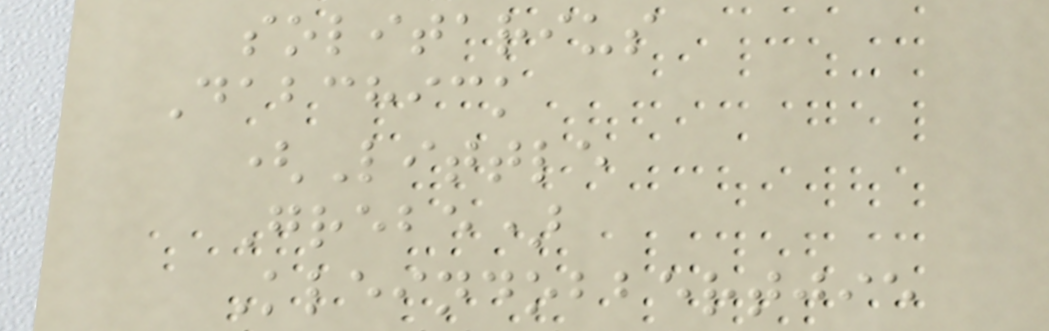solitarius
Dabchick
(Little
Grebe)
Kleindobbertjie
